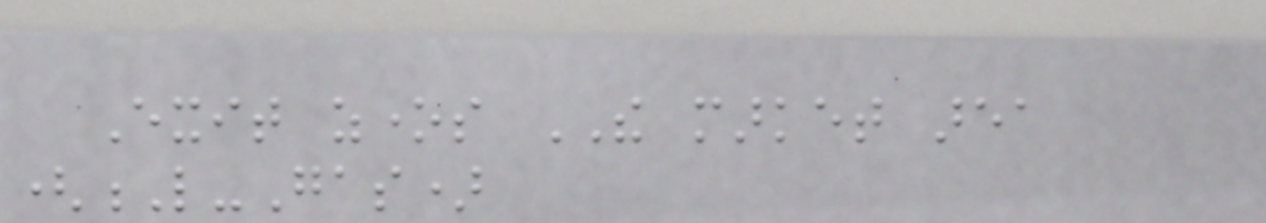Exit zones THE market area
(L-Gas)
